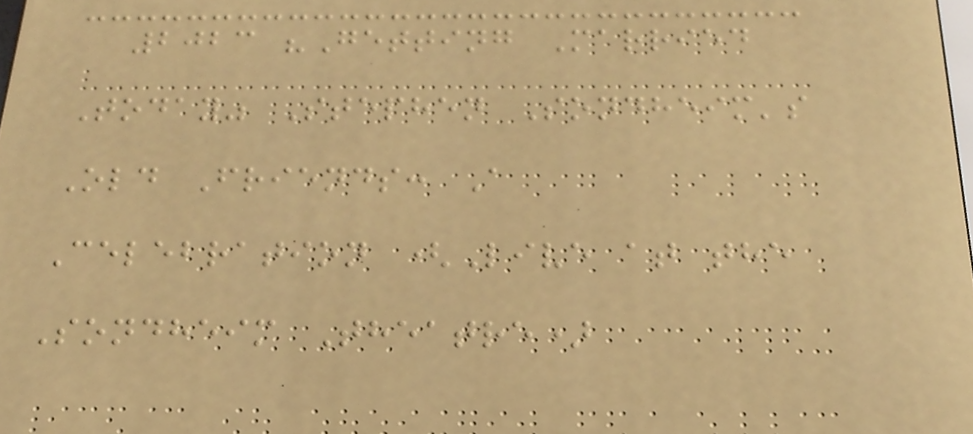2023 "Getting Married
Today" Stephen Sondheim's
Old Friends: A
Celebration (Live at the
Sondheim Theatre)
